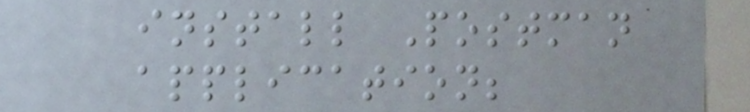install Postman
application;
